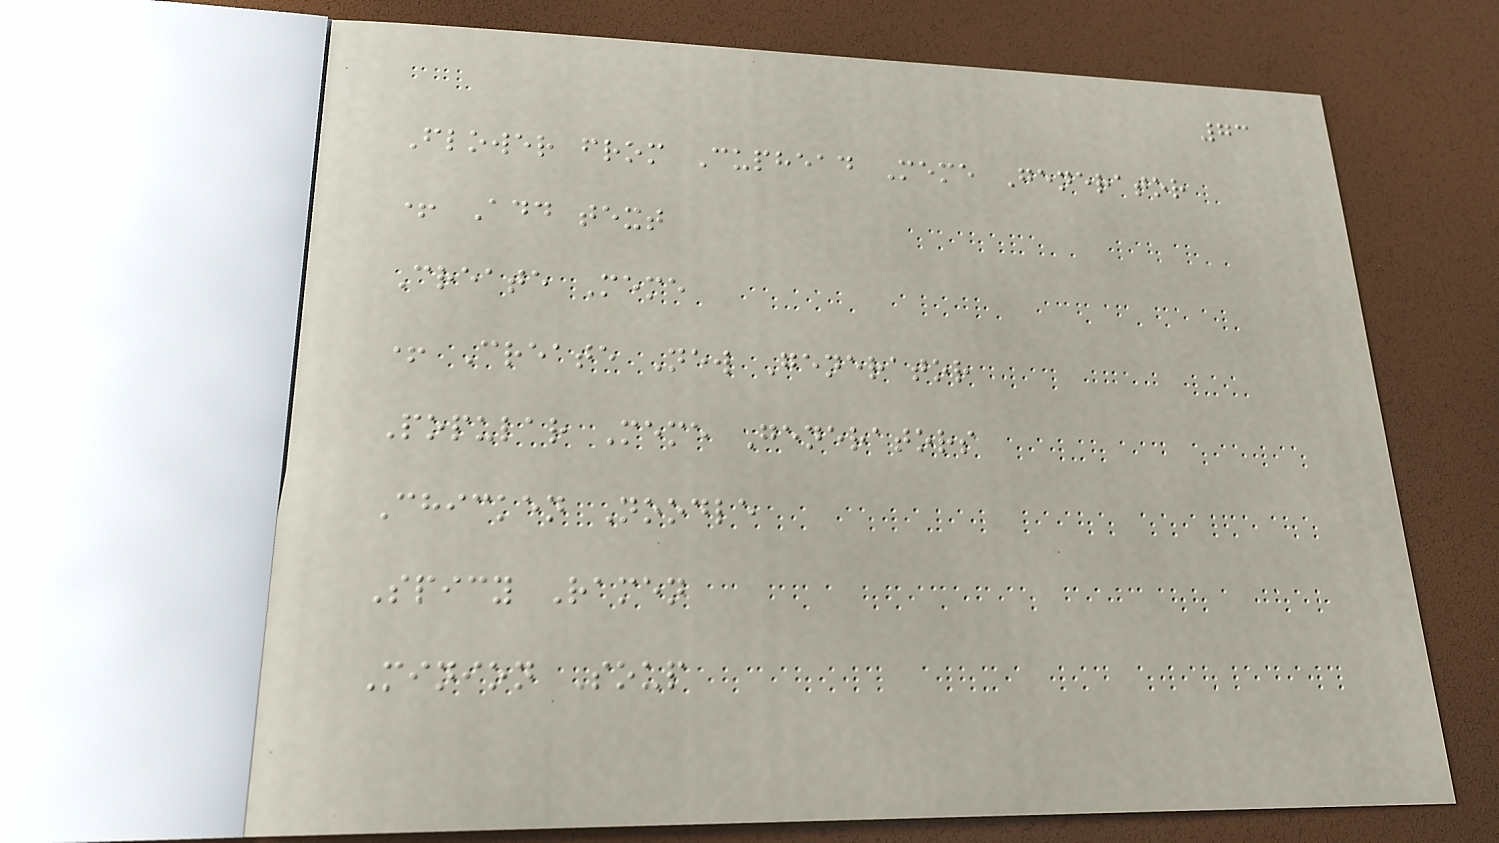73
Flower from Cuphead Meme Generator
+ Add text
Create Meme
+ Create New Generator
Popular Meme Generators
Chicken Noodle
Spicy Ramen
Minion Soup
